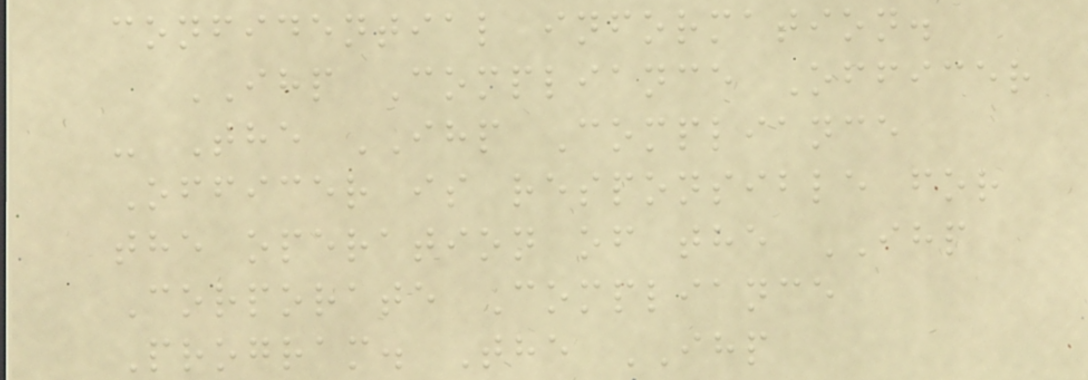confidential information.
IHP Compliance Officer
- The IHP Compliance
Officer is responsible for
the operation of the IHP
Corporate Compliance
Program. The IHP
